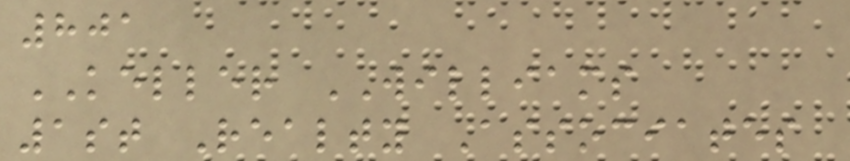801
KELLER WILLIAMS
1st Realty Associates
